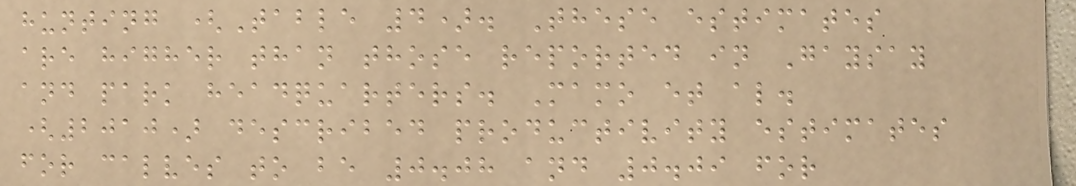hunting (Table 4). These estimates
are higher than those reported in Gaysay
and park headquarters. Mamo et al.
(2010) described productivity estimates
for calves to be 0.08 and 0.09 for
